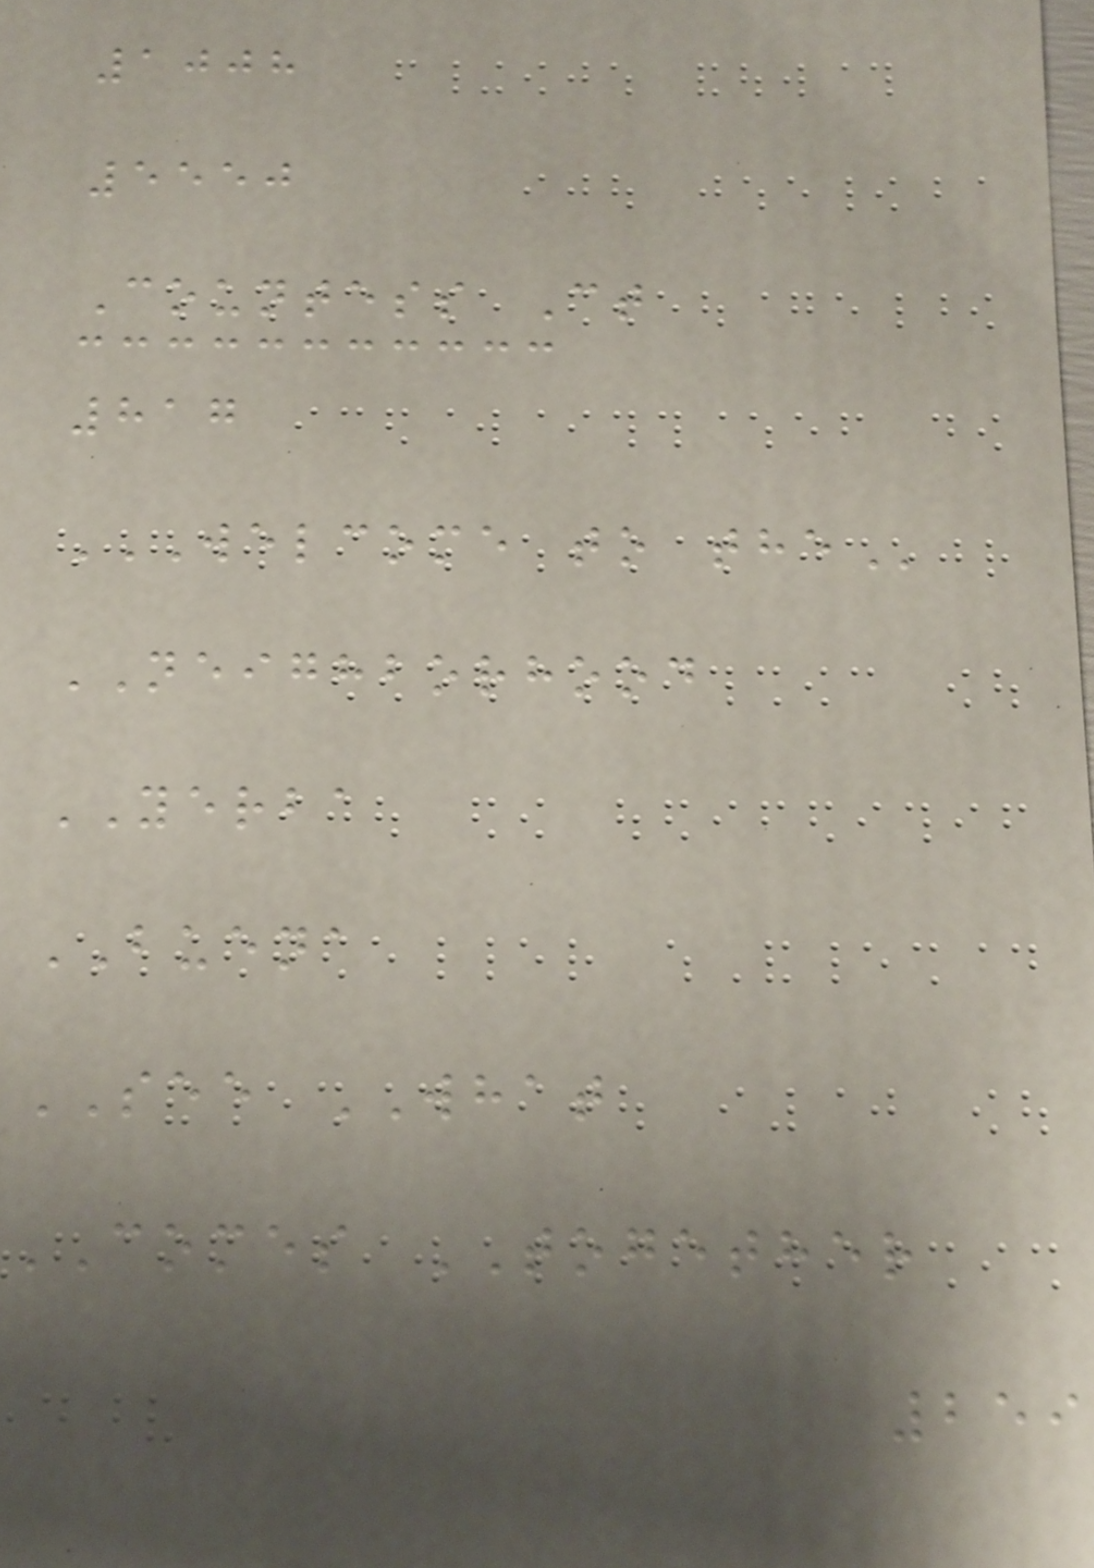1008
5550
Countess Ct
817
WELCOME TO THE
NEIGHBORHOOD
YERBA
BUENA
SEE WHAT
COMES TOGETHER
259
